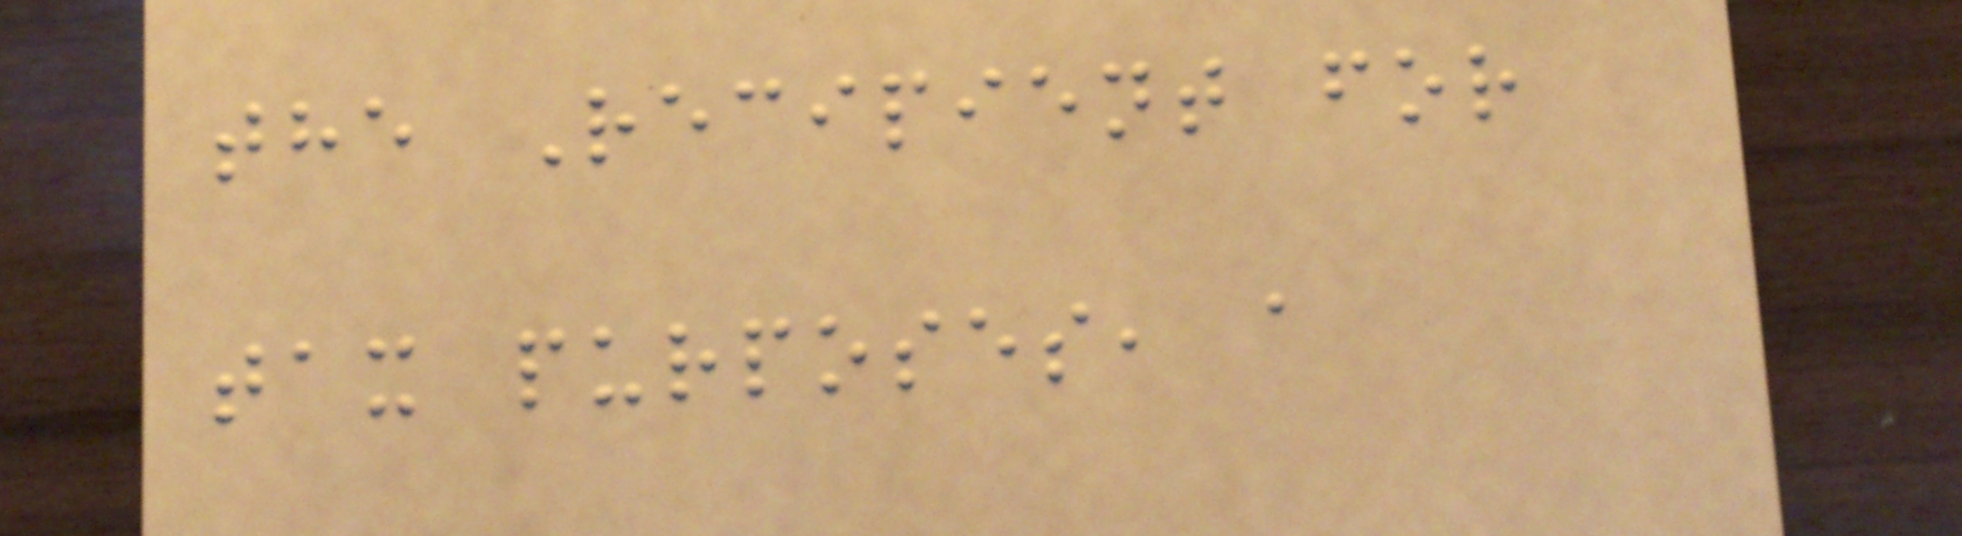the Recipient for
tax purposes, a
